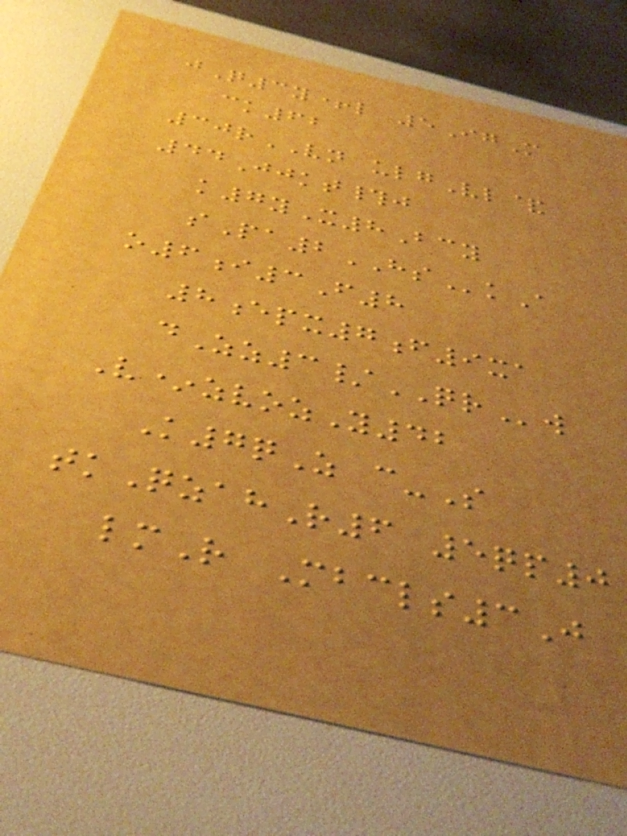jQ3y+l 5IgM
ck62
30rVN ulgVl&
44Jjkt#j
k7yX8Bcy
sPa2HSkA
o6i3F8
8epx7f9xa
dZz3/QRw
V*zvozY42
K7qZ c-S
tkQzahR6 5qp0
lmR Mbcls3J
